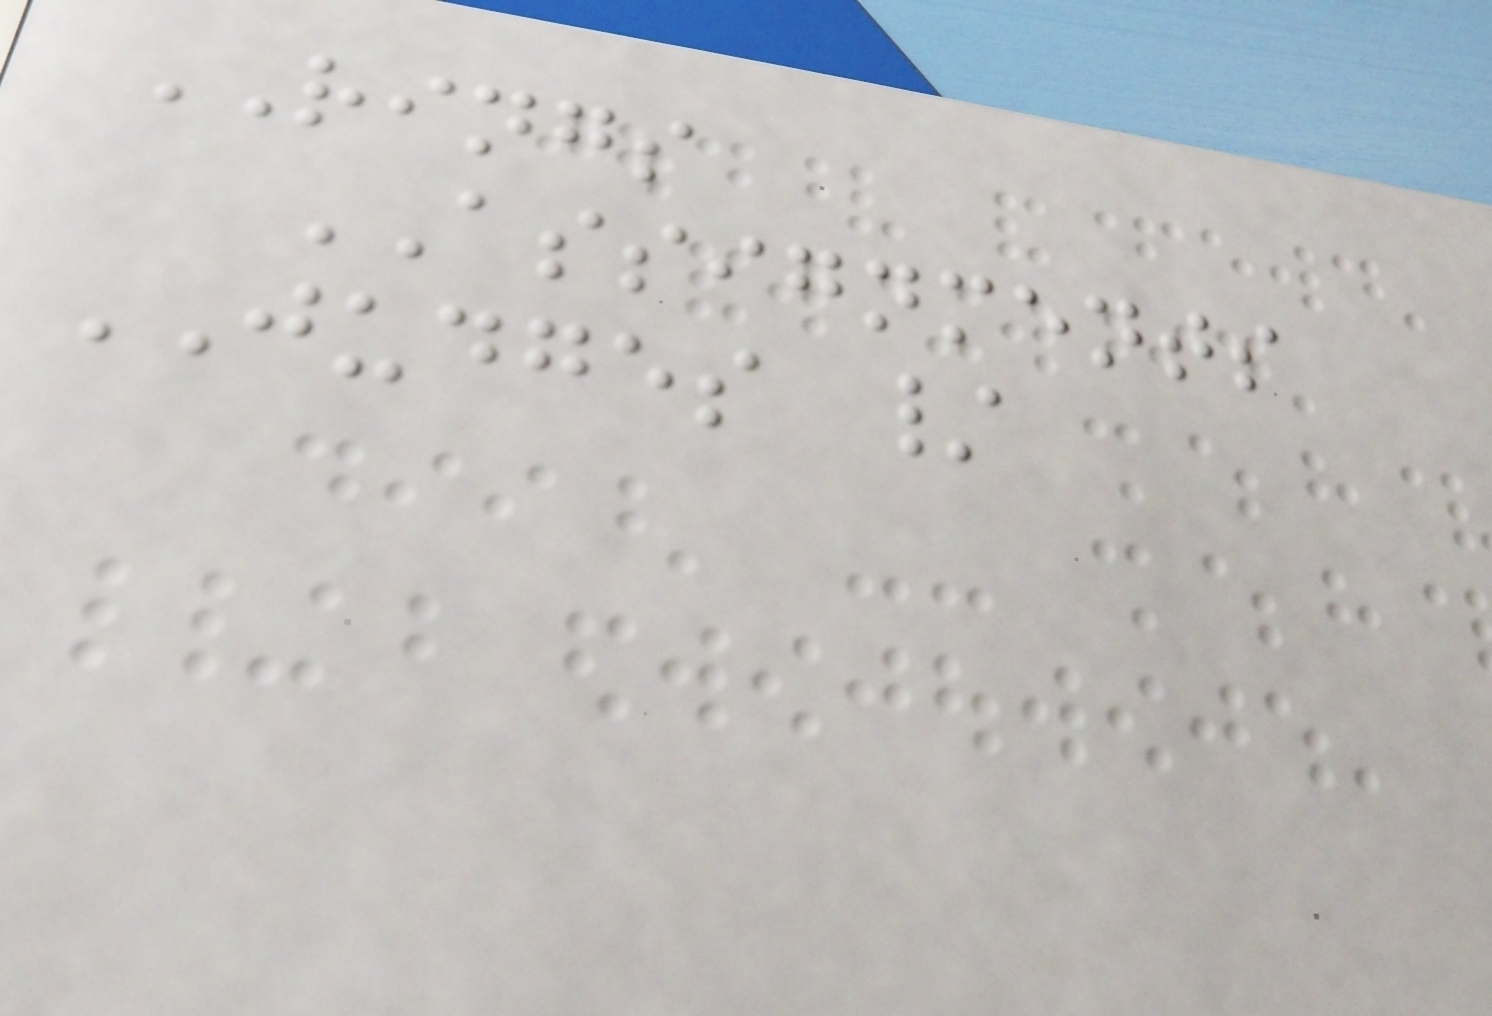RINGS
ASSIGNMENTS
JUDGES /
